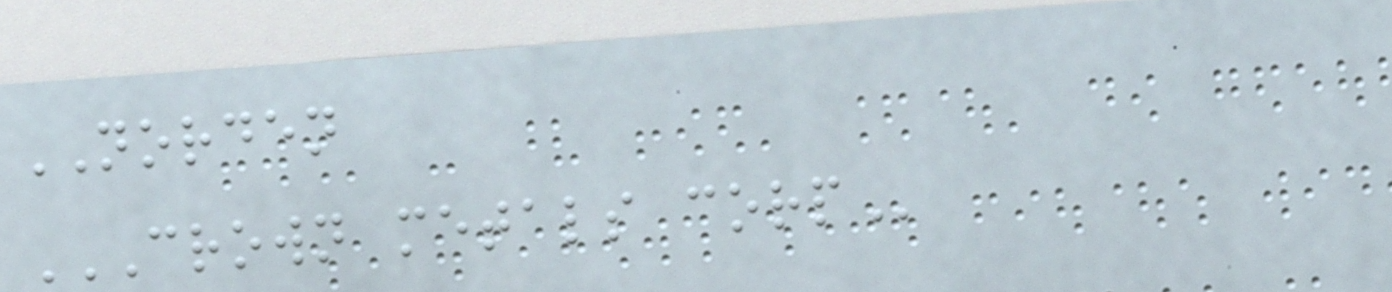NORDEN
CROWN METALS CORP
